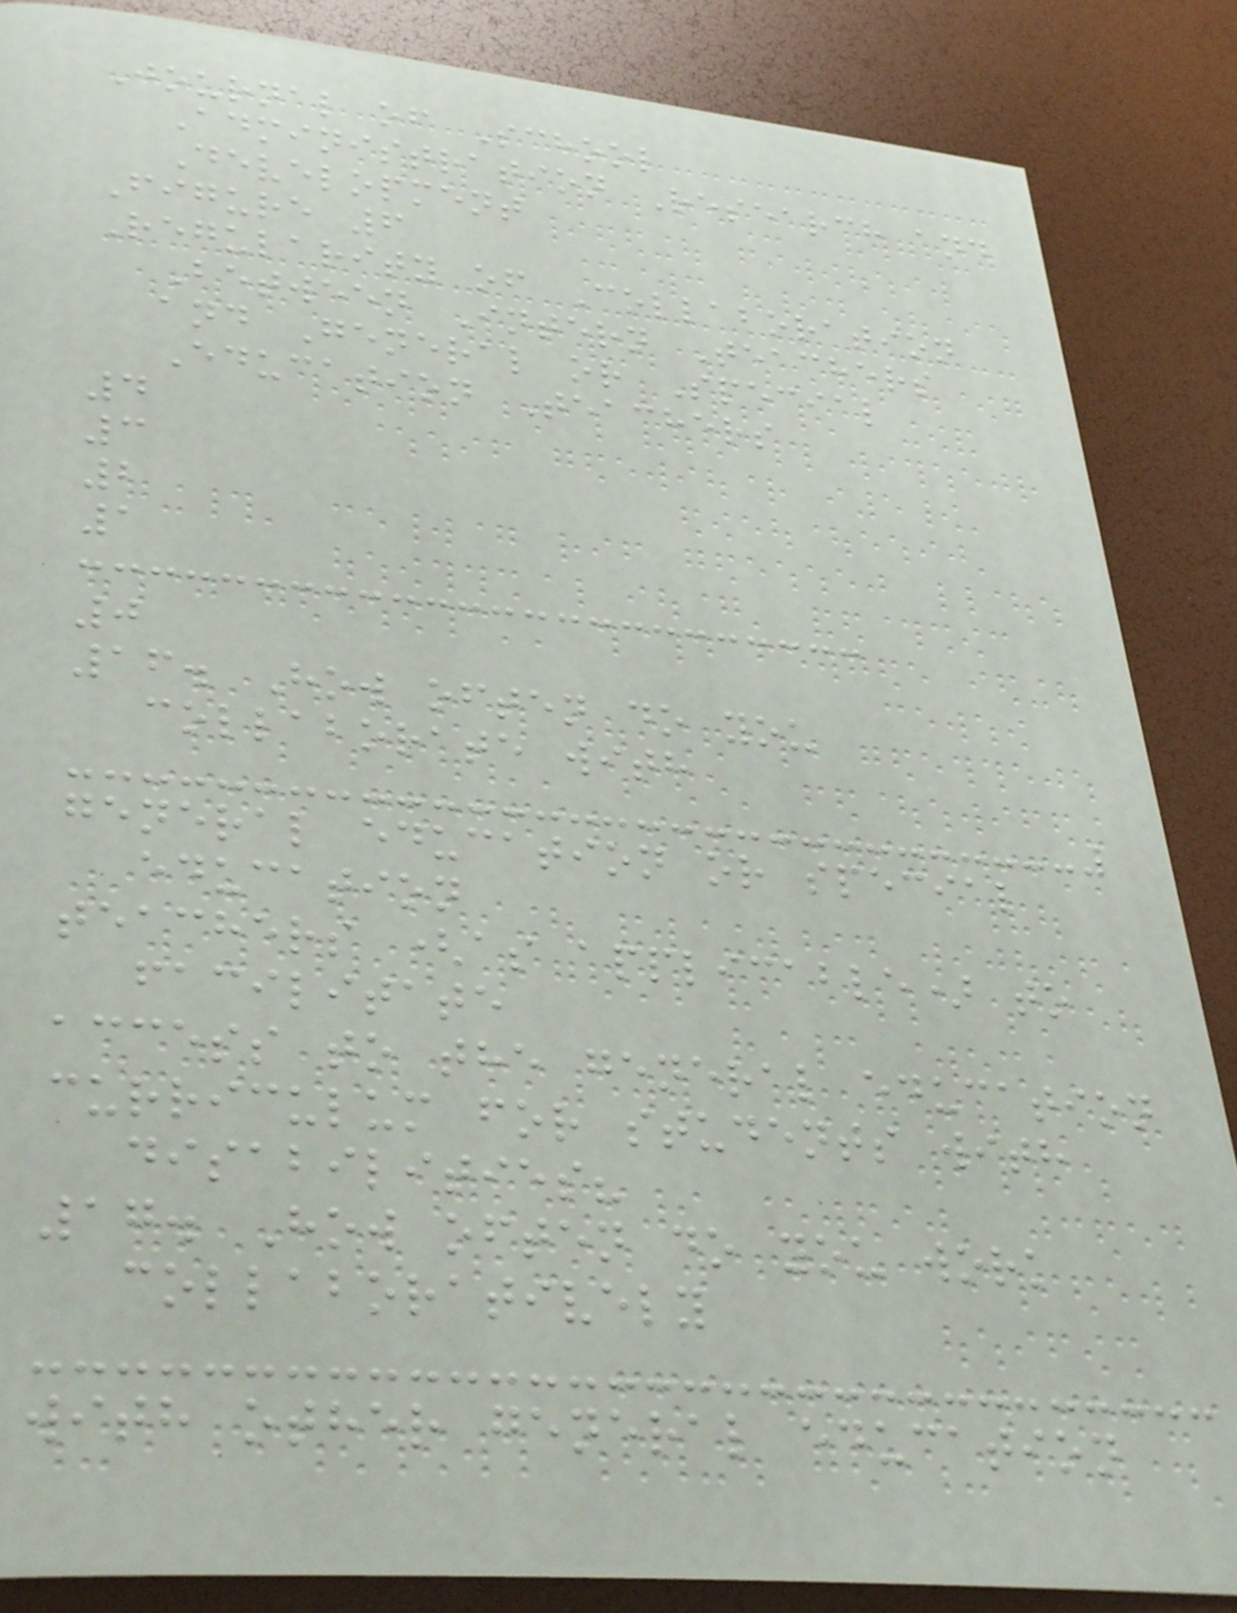Journal of School
Administration Research and
Development
Figure 6
Regularity of Collaboration
Between Intern Teachers
and General or Special
Education Teachers
4
3
2
1
0
16. How often do you
collaborate with
general education or special
education
teachers (as applicable) to
facilitate
access to the general education
curriculum for students with
disabilities?
17. How often do you work
collaboratively
with other general education
